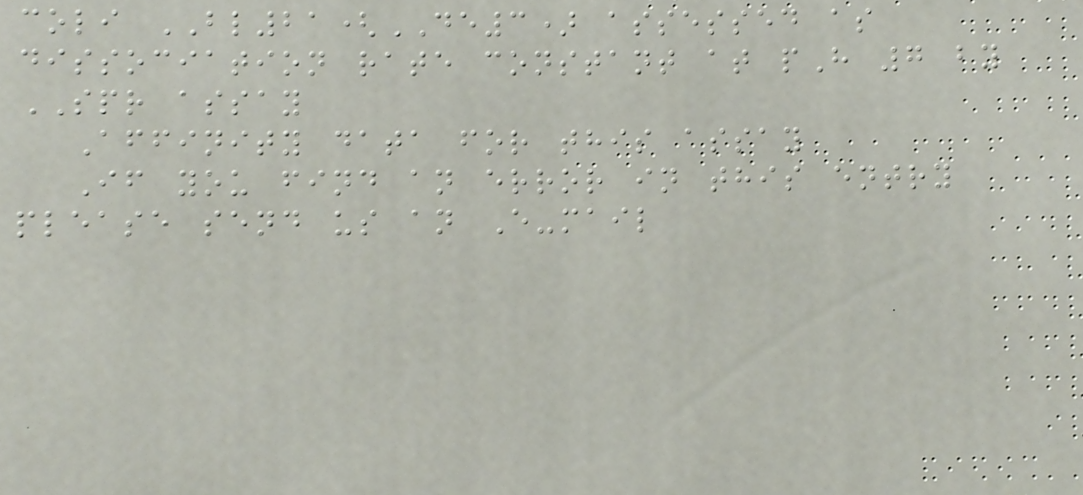coli BL21(DE3) assessed as
dissociation rate constant at pH 7 by
SPR assay
Affinity data for this assay
If you find an error in this entry
please send us an E-mail
